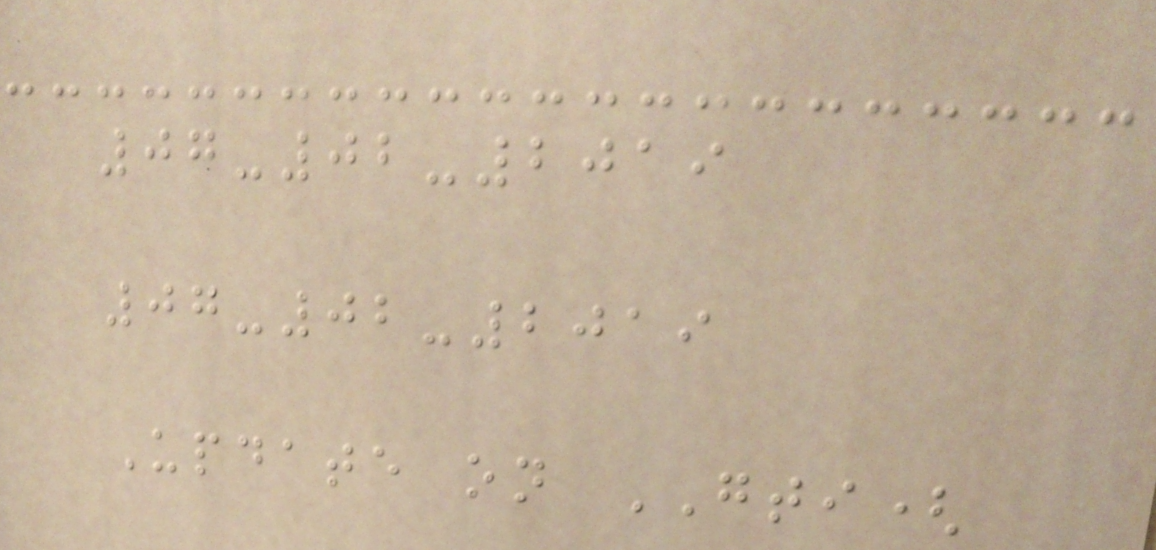07-02-2019
07-02-2019
Update on GTI(
